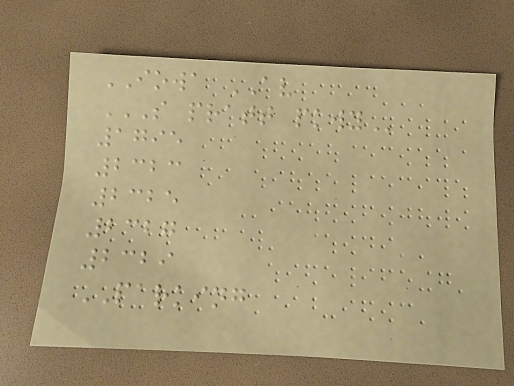IOWA AV
S PRATT PKWY
1795
2323
2325
2327
2329
PARKING
